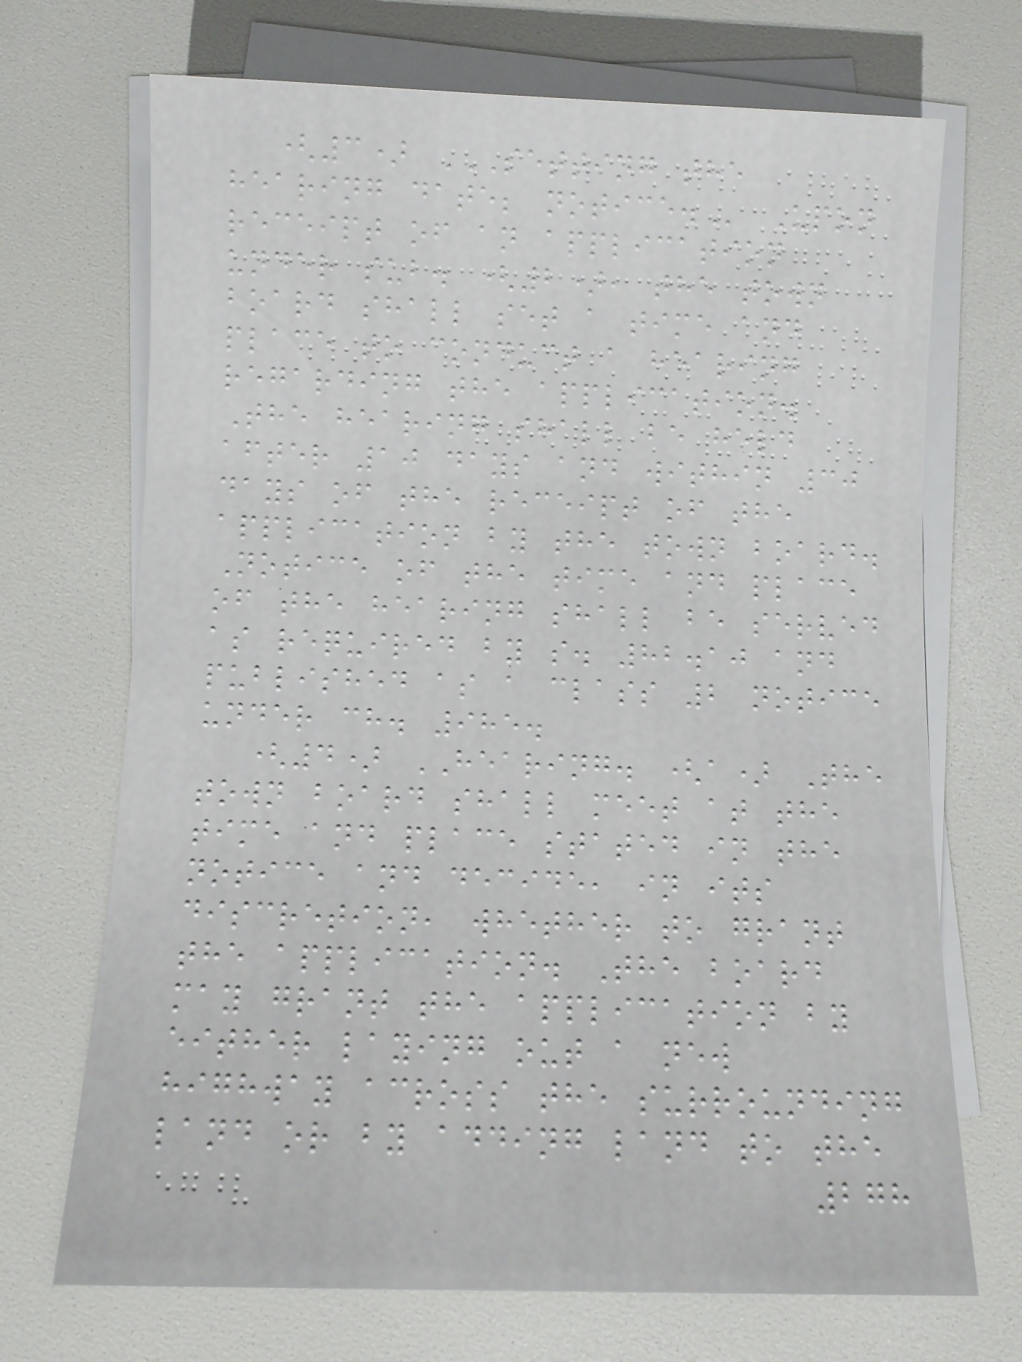(3) SETTING THE
HEARING DATE; NOTICE. Upon
receipt of an application
under sub. (2), the town
board shall set a time and
place to conduct a hearing
regarding the application.
The hearing shall be held
after 10 days and within 30
days of the receipt of the
application by the town board.
Notice of the time and place
of the hearing shall be served
as required by s. 82.10 and
published as a class 2 notice
under ch. 985.
(4) HEARING. (a) The
town board shall meet at the
time and place stated in the
notice and decide, in its
discretion, whether to grant
the application. The board
may grant the application by
either laying out a new
highway across the surrounding
land or by adding land to the
278
